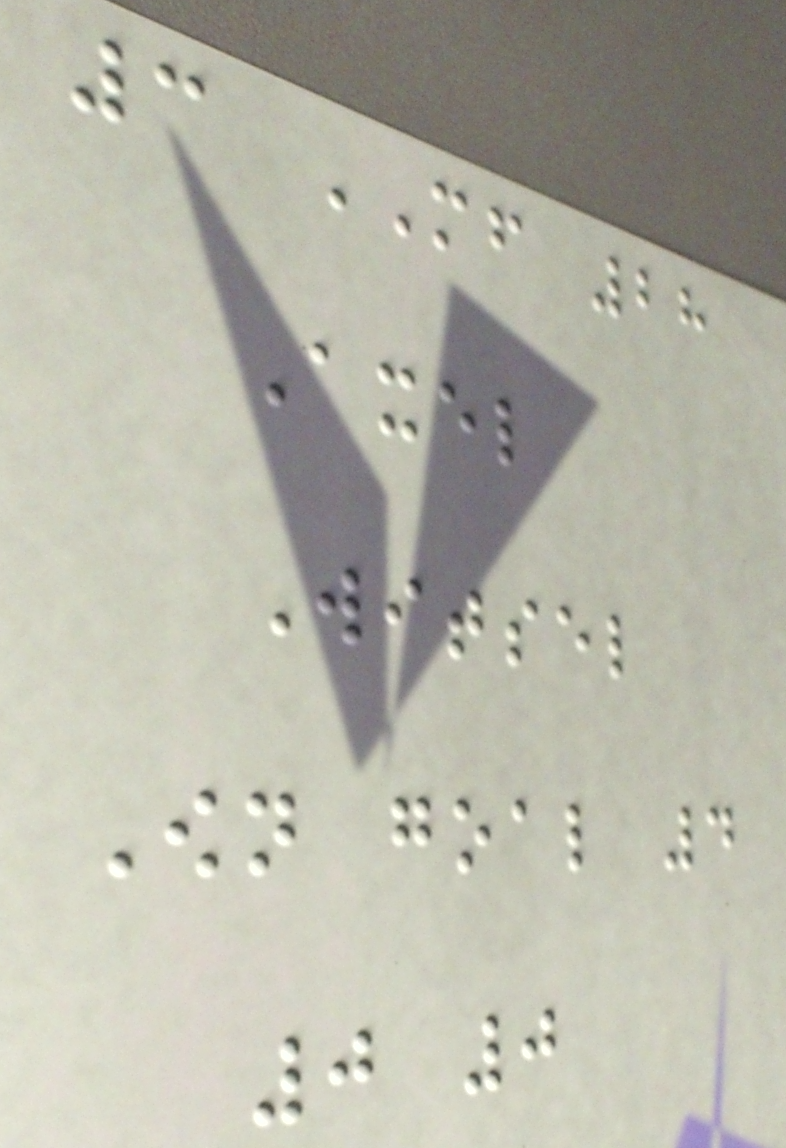3 MF 28
Axel
Witsel
Own goal 4
0 0
